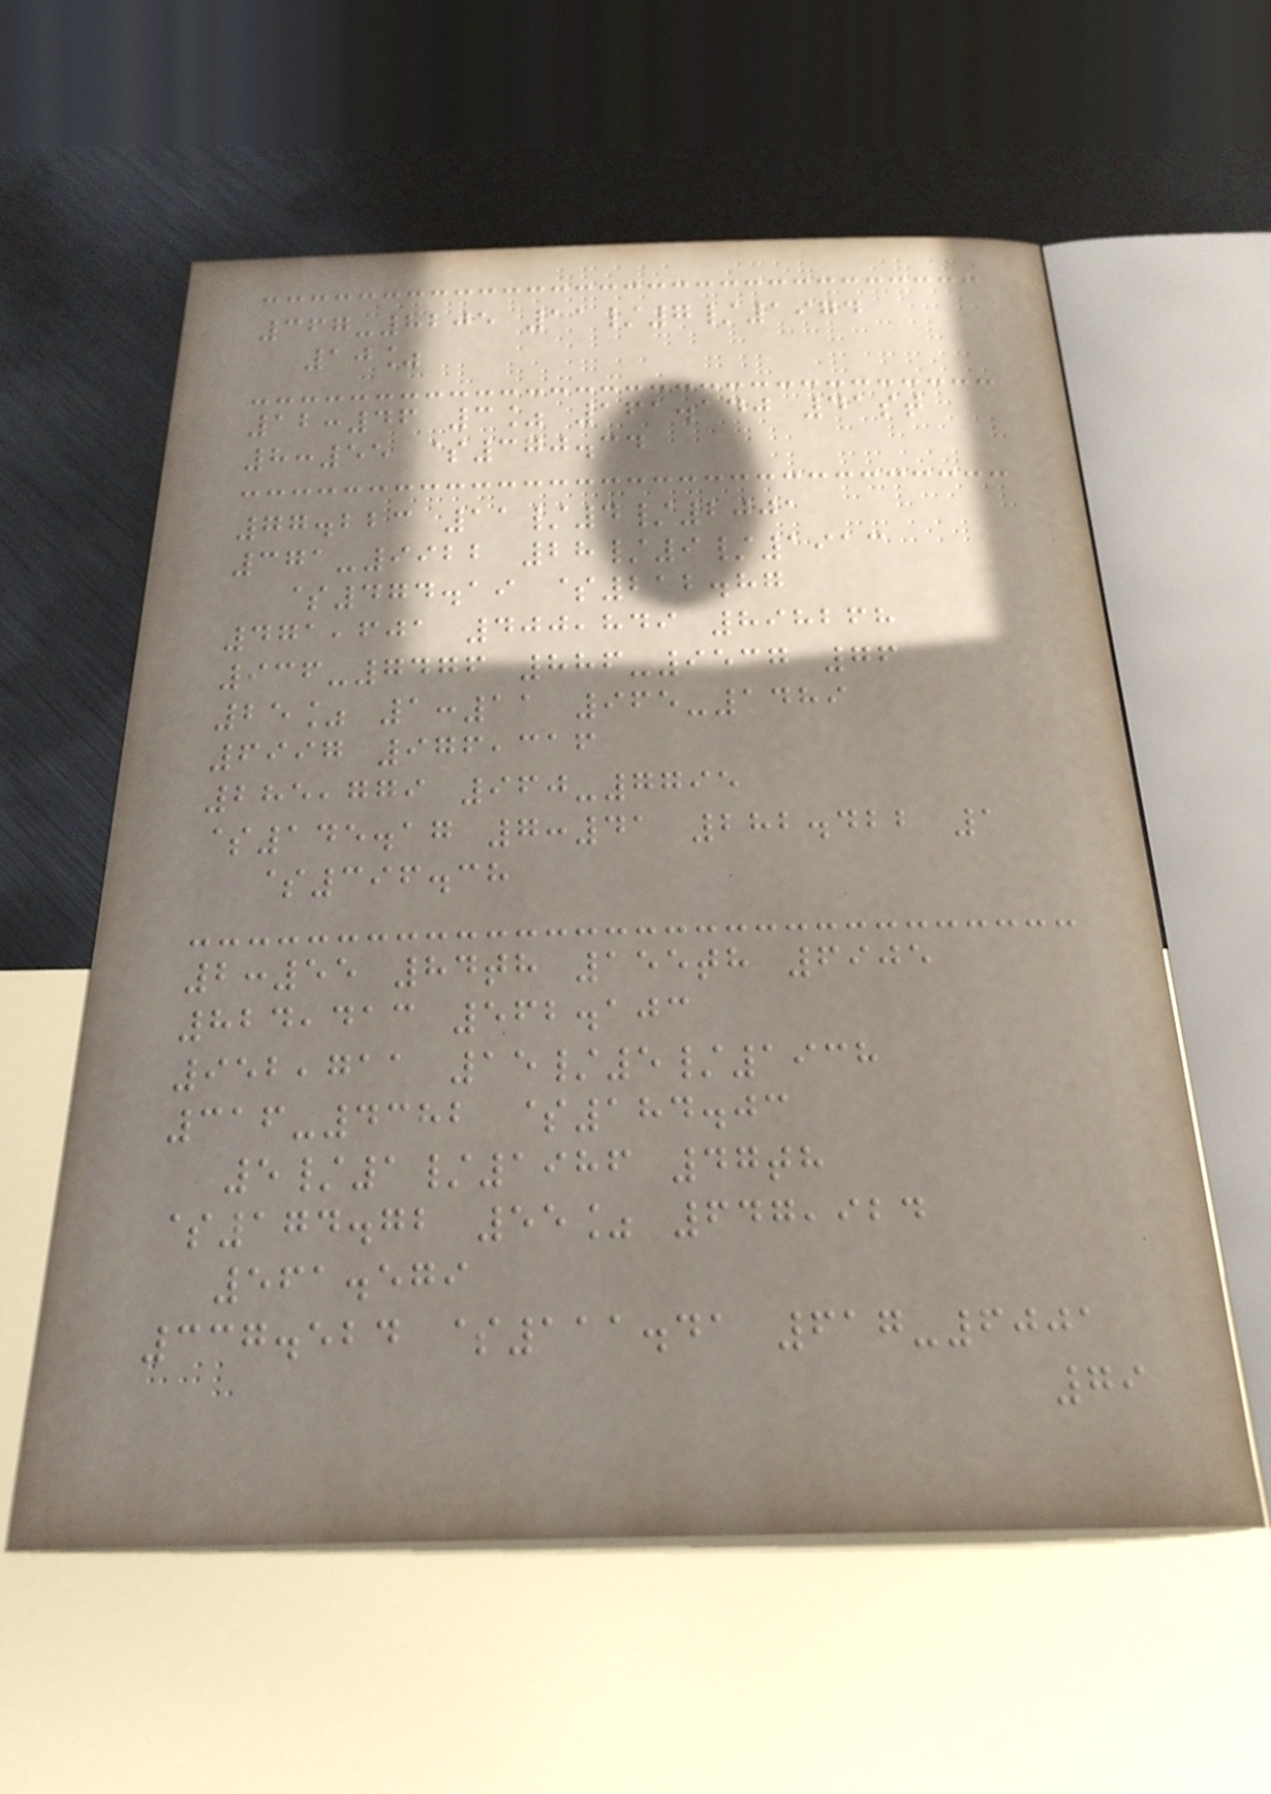367-8205 11/7/1974
10%
12:46 3% 161.140 41st
8:55 $370.34
77.223 11/4/2001
371-9922 28/9/1913
$474.19 $212.87
471,601 400,849 898268
936-7476 886-9537 76
25% 1:11 965-1489
6997 976,316
285,779 960-7795
$145.17 7:41 282.422 1
$396.38
2:55 84th 155th 6905
824,413 562.103
952,711 15/5/1938
316-4382 $184.03
5/1/1986 47th
$174.72 55% 647,924
561.579
337.524 $111.41 617-6001
79
